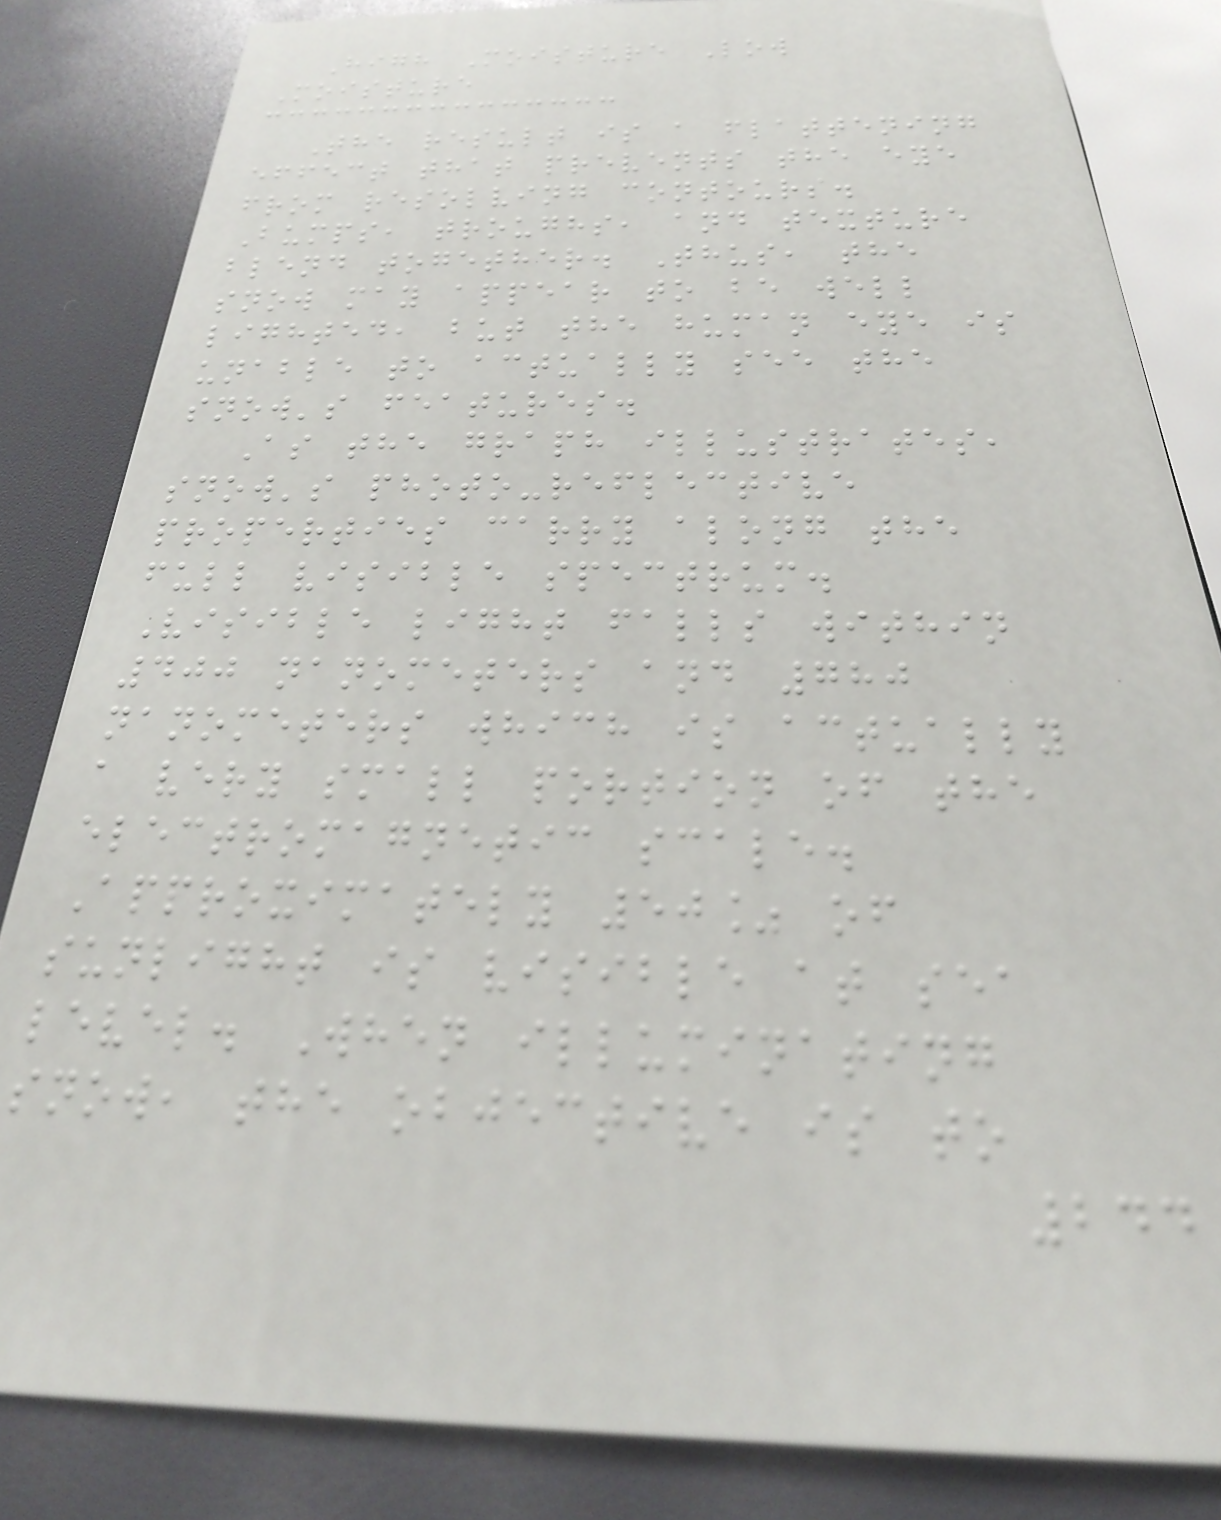High Moisture Low
Moisture
The result is a flattening
effect that prevents the eye
from resolving contours.
Bumps, troughs, and texture
blend together. Thus, the
snow may appear to be well
lighted, but the human eye is
unable to actually see the
snow's features.
As the graph illustrates,
snow's photo-reflective
properties carry along the
full visible spectrum.
Visible light falls within
400 nanometers and 780
nanometers which is actually
a very small portion of the
electromagnetic scale.
Approximately 50% of
sunlight is visible at sea
level. When illuminating
snow, the objective is to
244
